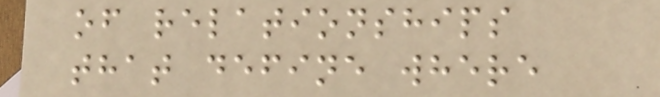of relationships
that define where
